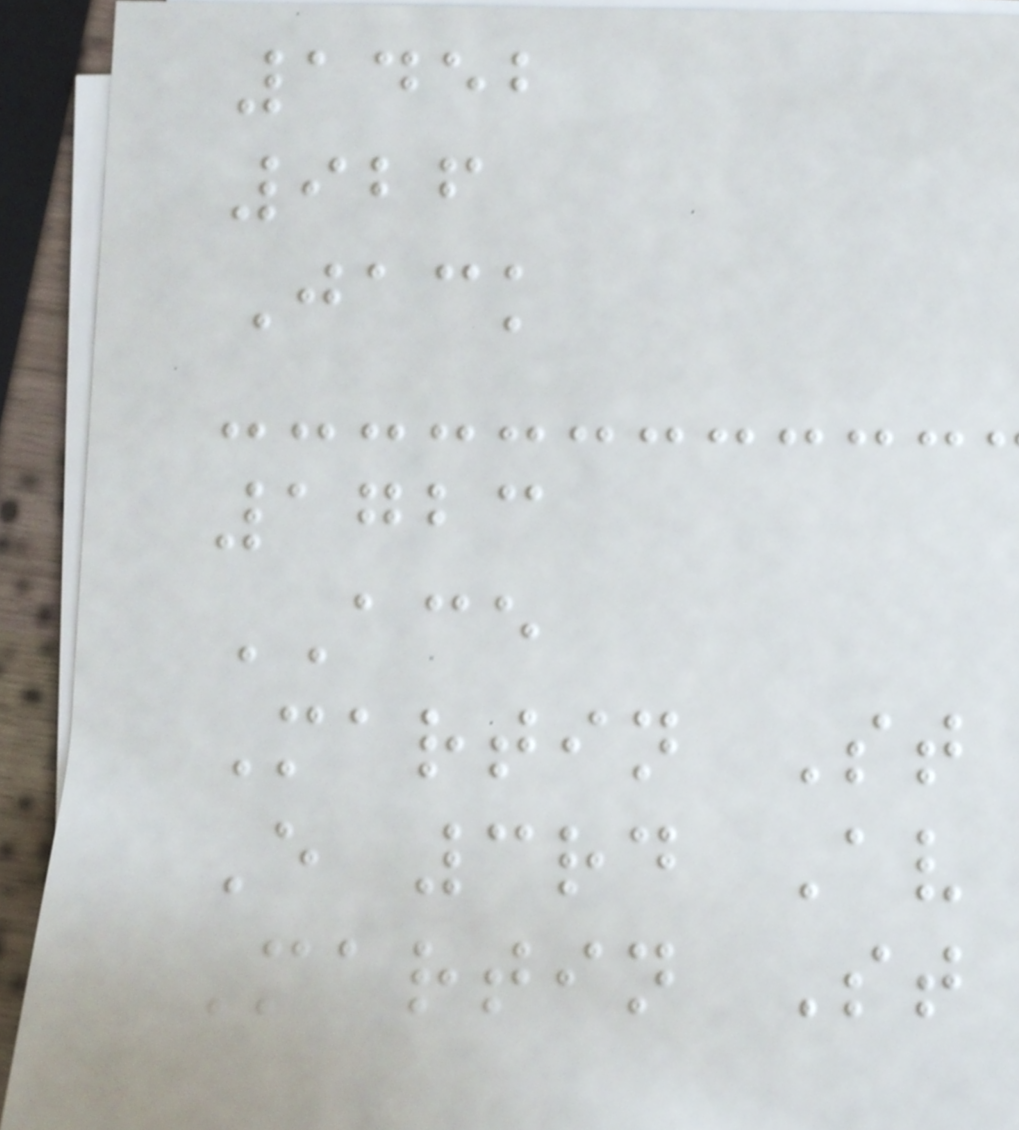1452
926
Jack
1723
ACE
Martin St
E 3rd Av
Martin St
